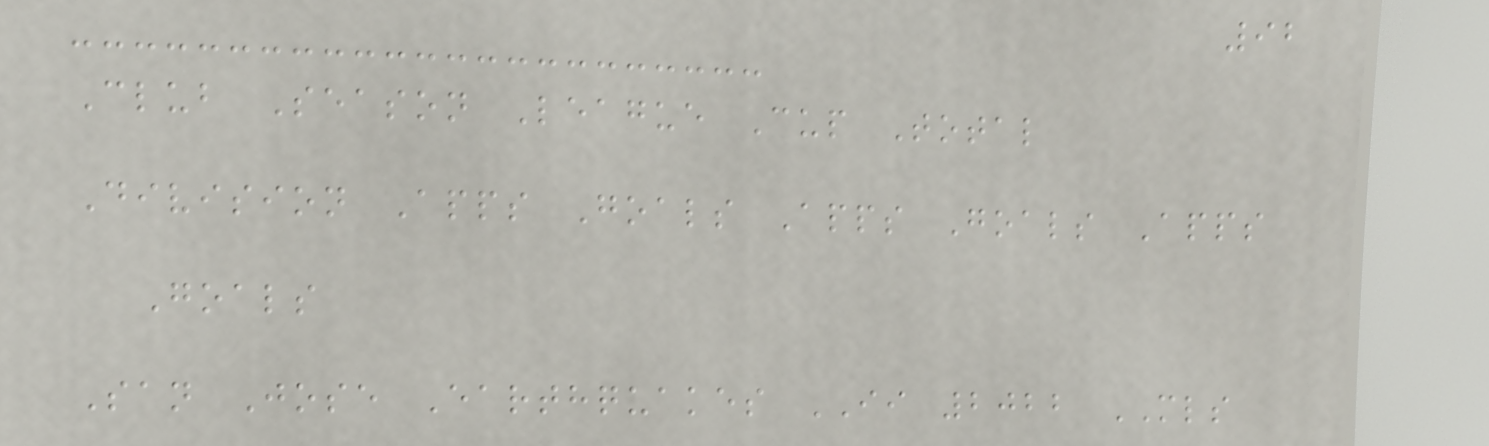92
Club Season League Cup Total
Division Apps Goals Apps Goals Apps
Goals
San Jose Earthquakes II 2022 MLS
